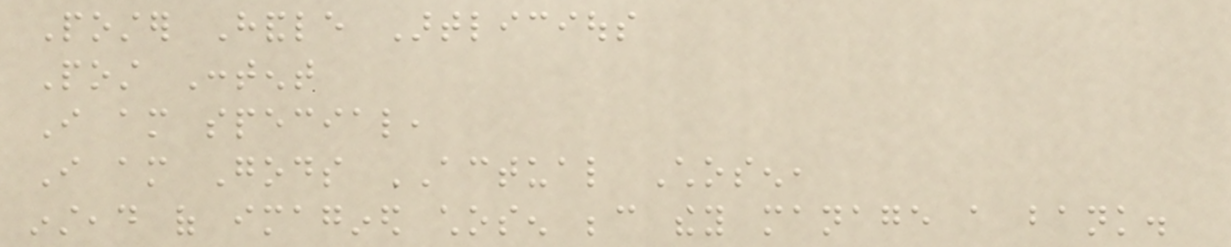Poster Handle Artlicious
Post Content
I am special,
I am Gods ACTUAL Chosen,
instead of imagined chosen because they manage a bank.
